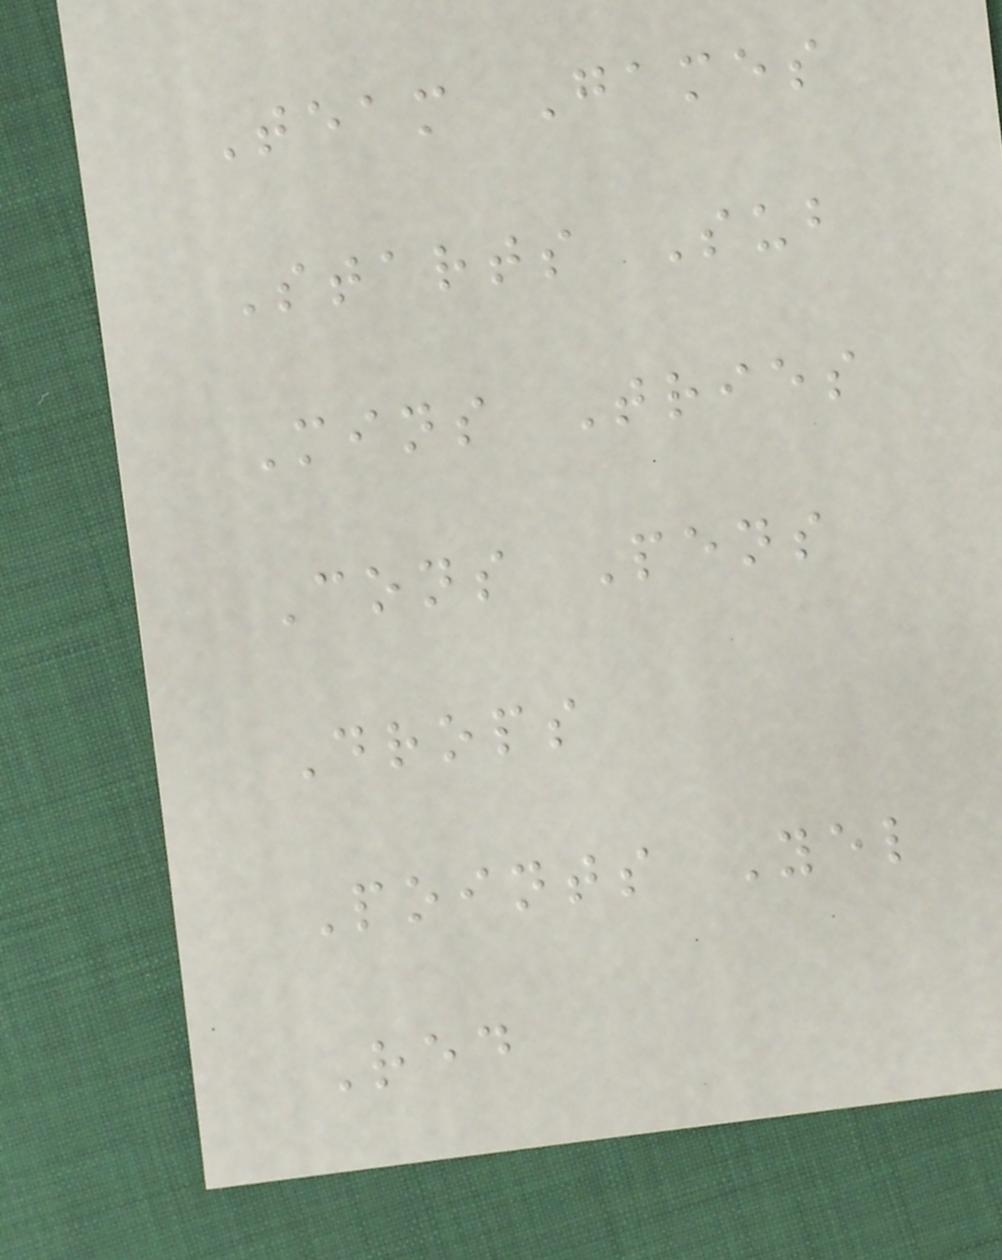Team Games
Starts Sub
Mins Tries
Cons Pens
Drops
Points Yel
Red
